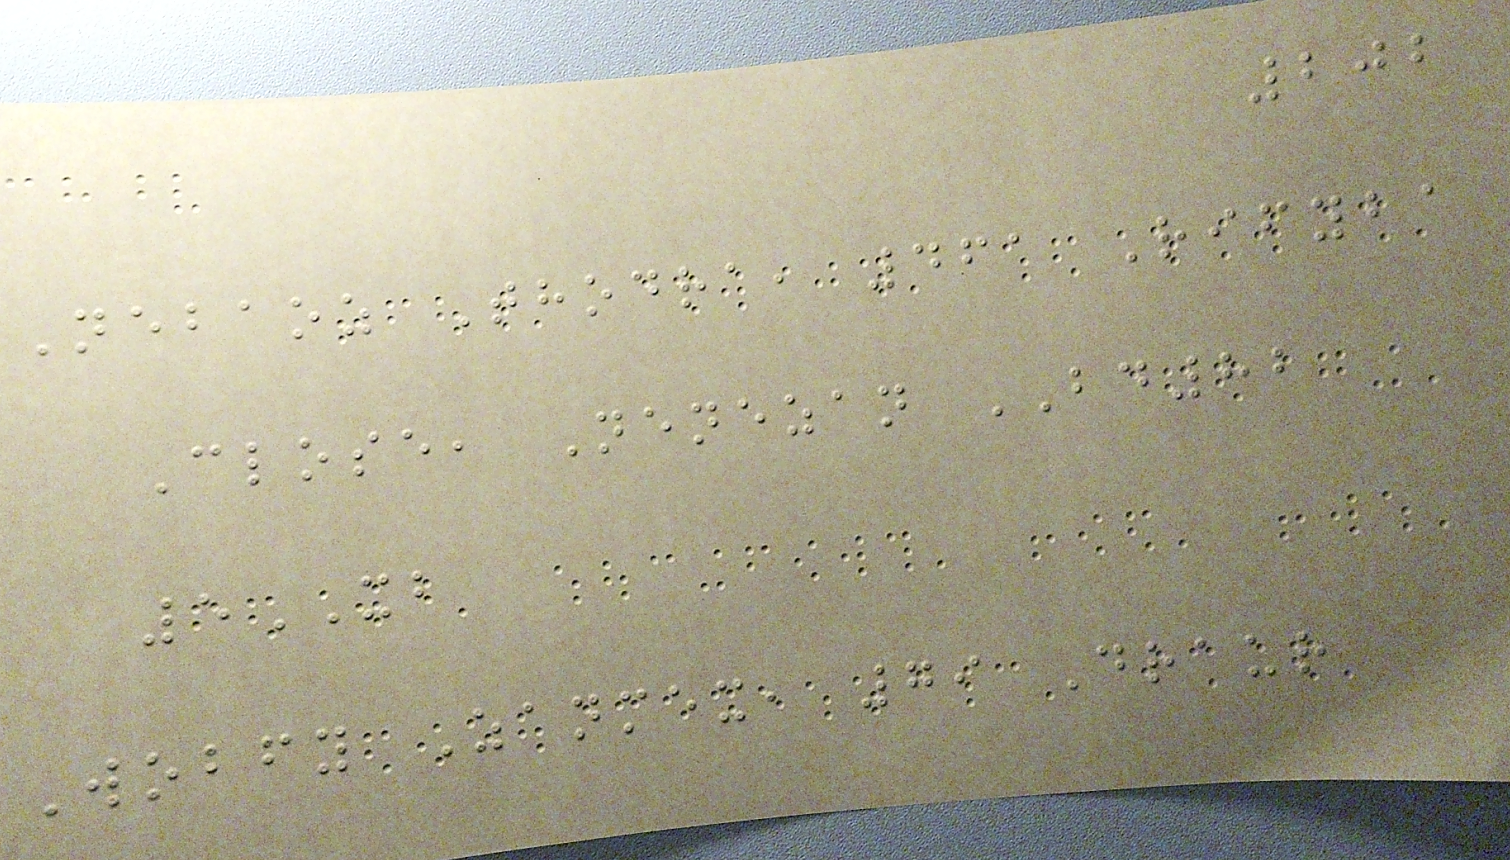202
Nebaoz Thodra, 461 Rifyba
Close, Nenezan BD82
5XB
Wobfy Zanmex, 79 Draur
